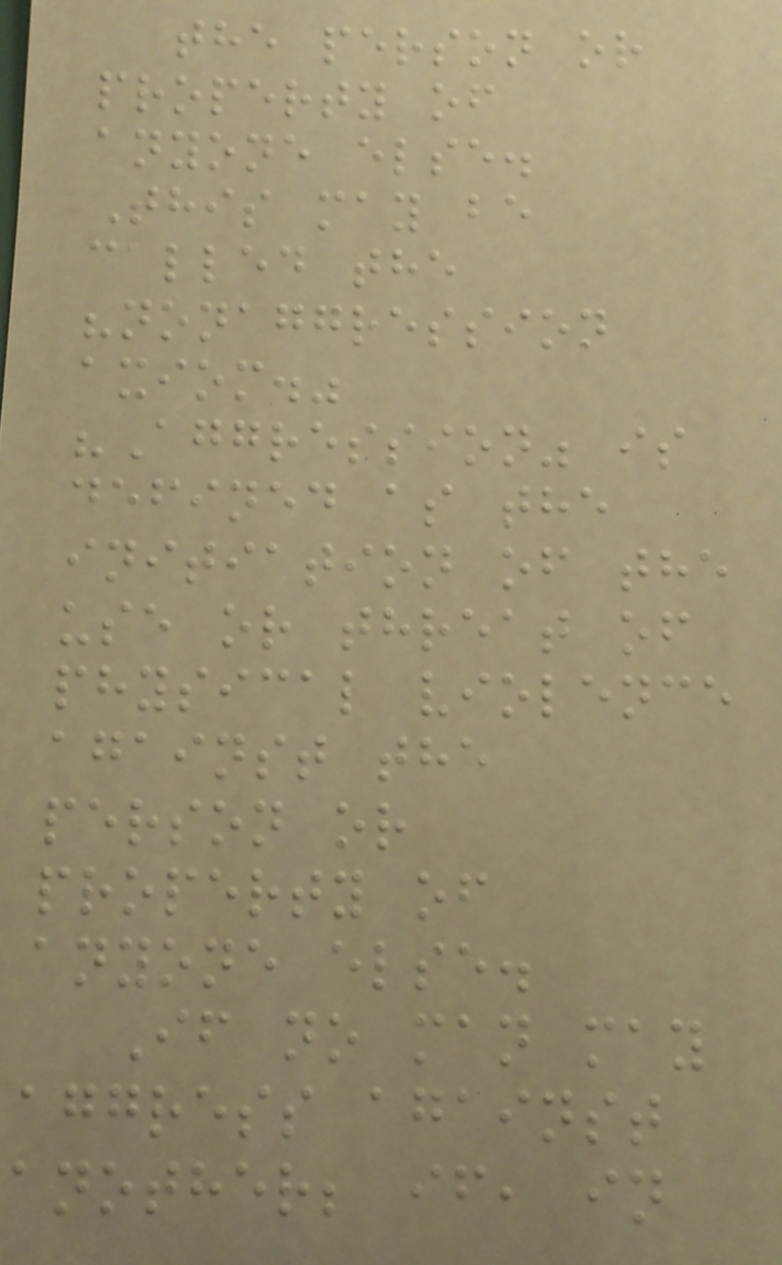the person or
property of
anyone else.
This may be
called the
"nonaggression
axiom."
"Aggression" is
defined as the
initiation of the
use or threat of
physical violence
against the
person or
property of
anyone else.
If no man may
aggress against
another; if, in
